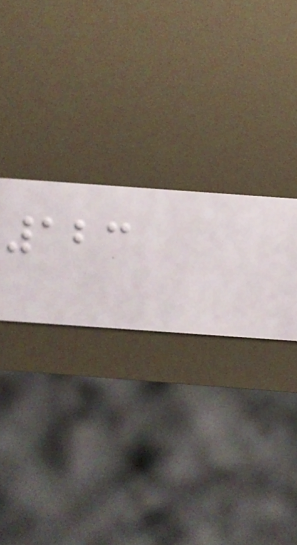123
